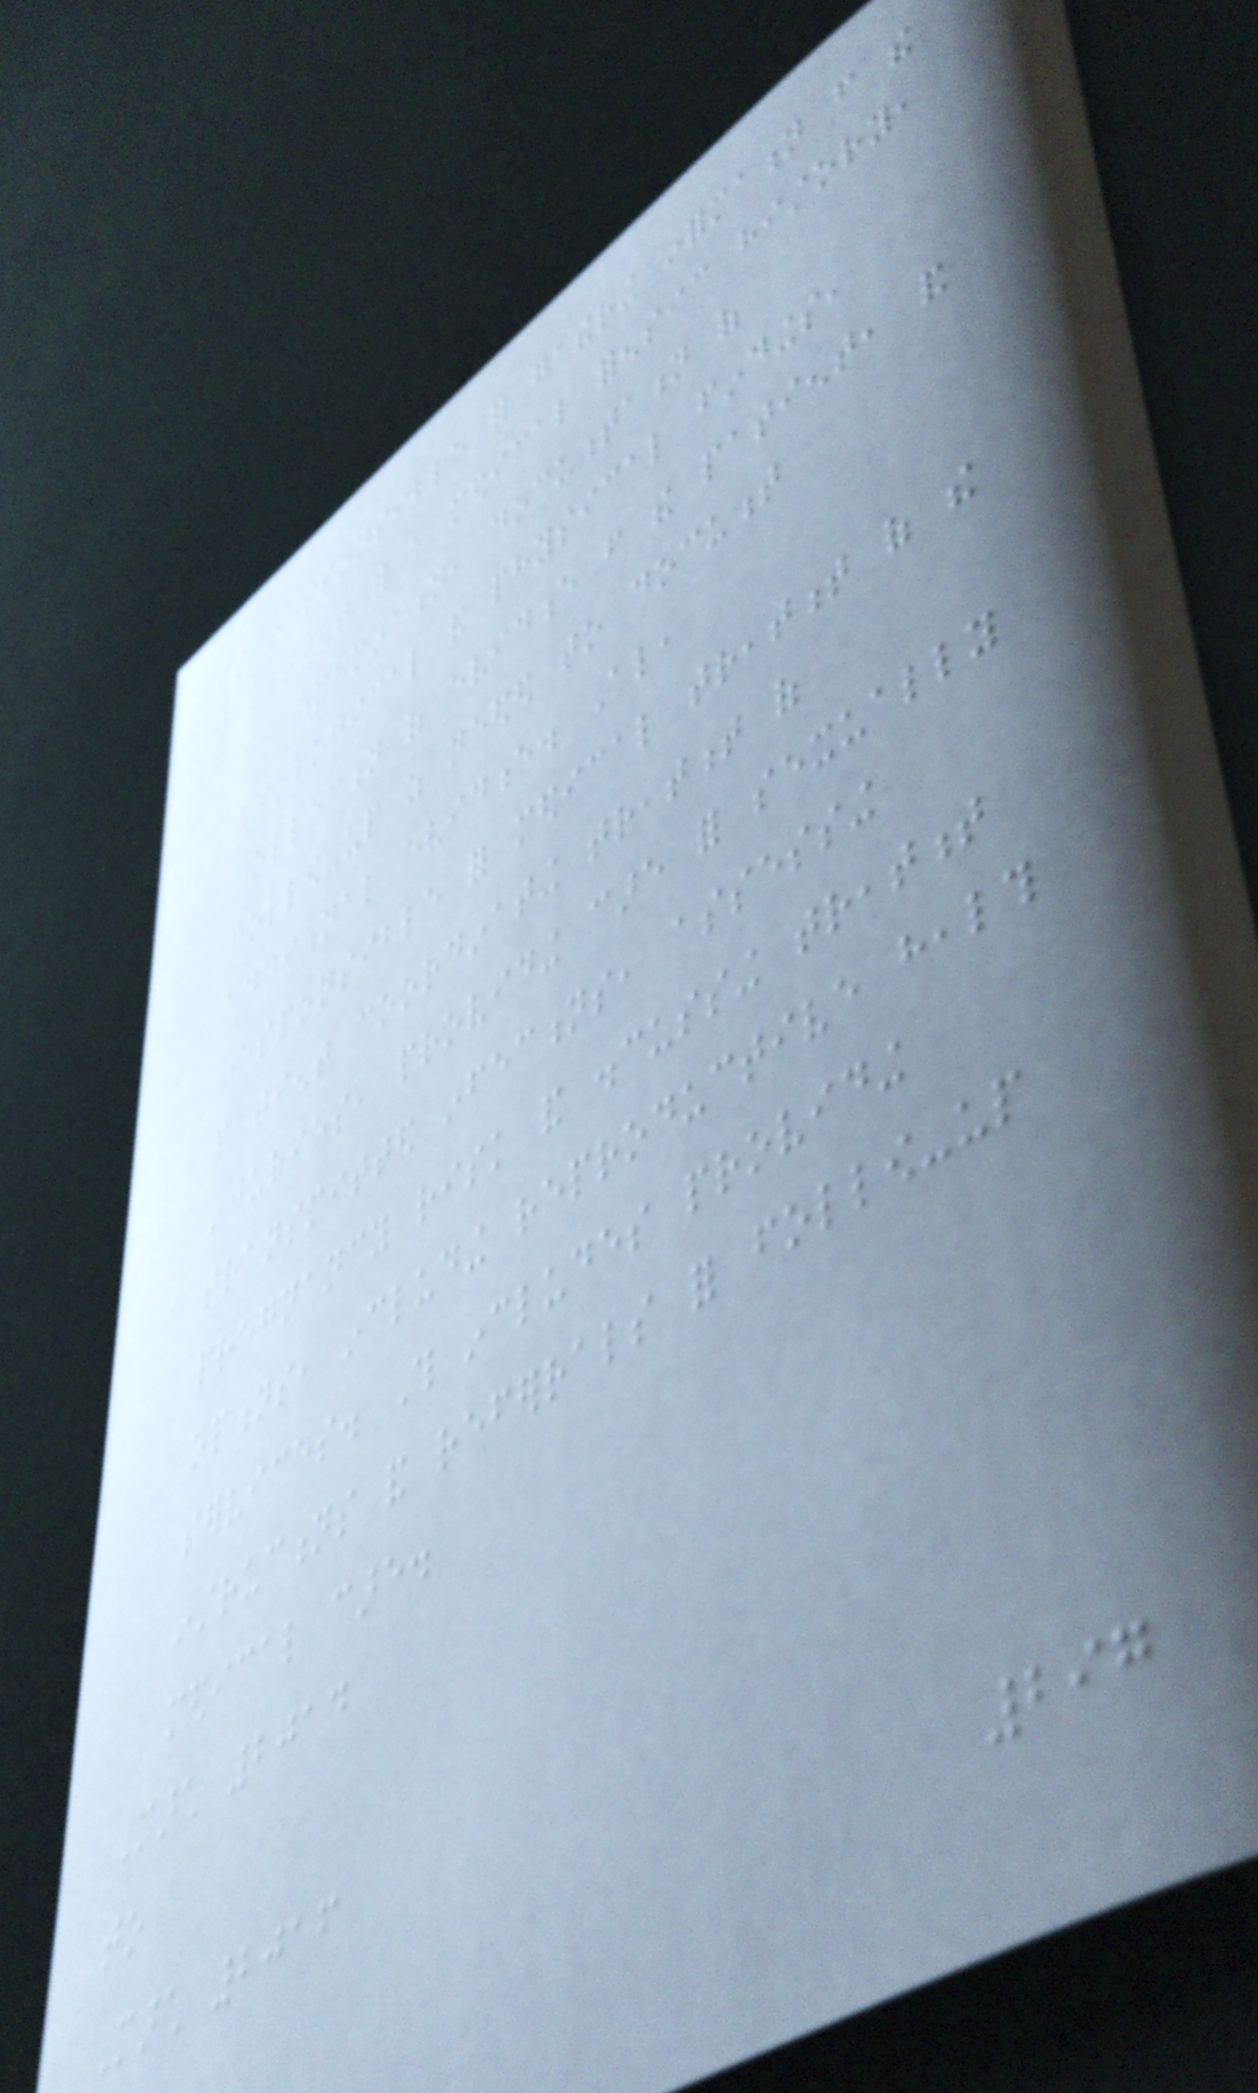is responsible for gathering information from the
patient for a medical forensic history,
an examination, documentation of
biological and physical findings,
collection of evidence from the patient, and
follow-up as needed to document
additional evidence. Also,
responsible for medical treatment of the
patient coordinating treatment of
injuries, providing care for sexually
transmitted infections, assessing
pregnancy risk and discussing treatment
options, including reproductive health
services. This includes providing
instructions and referrals for follow-up
medical care.
March 2014
to
March 2016
297
